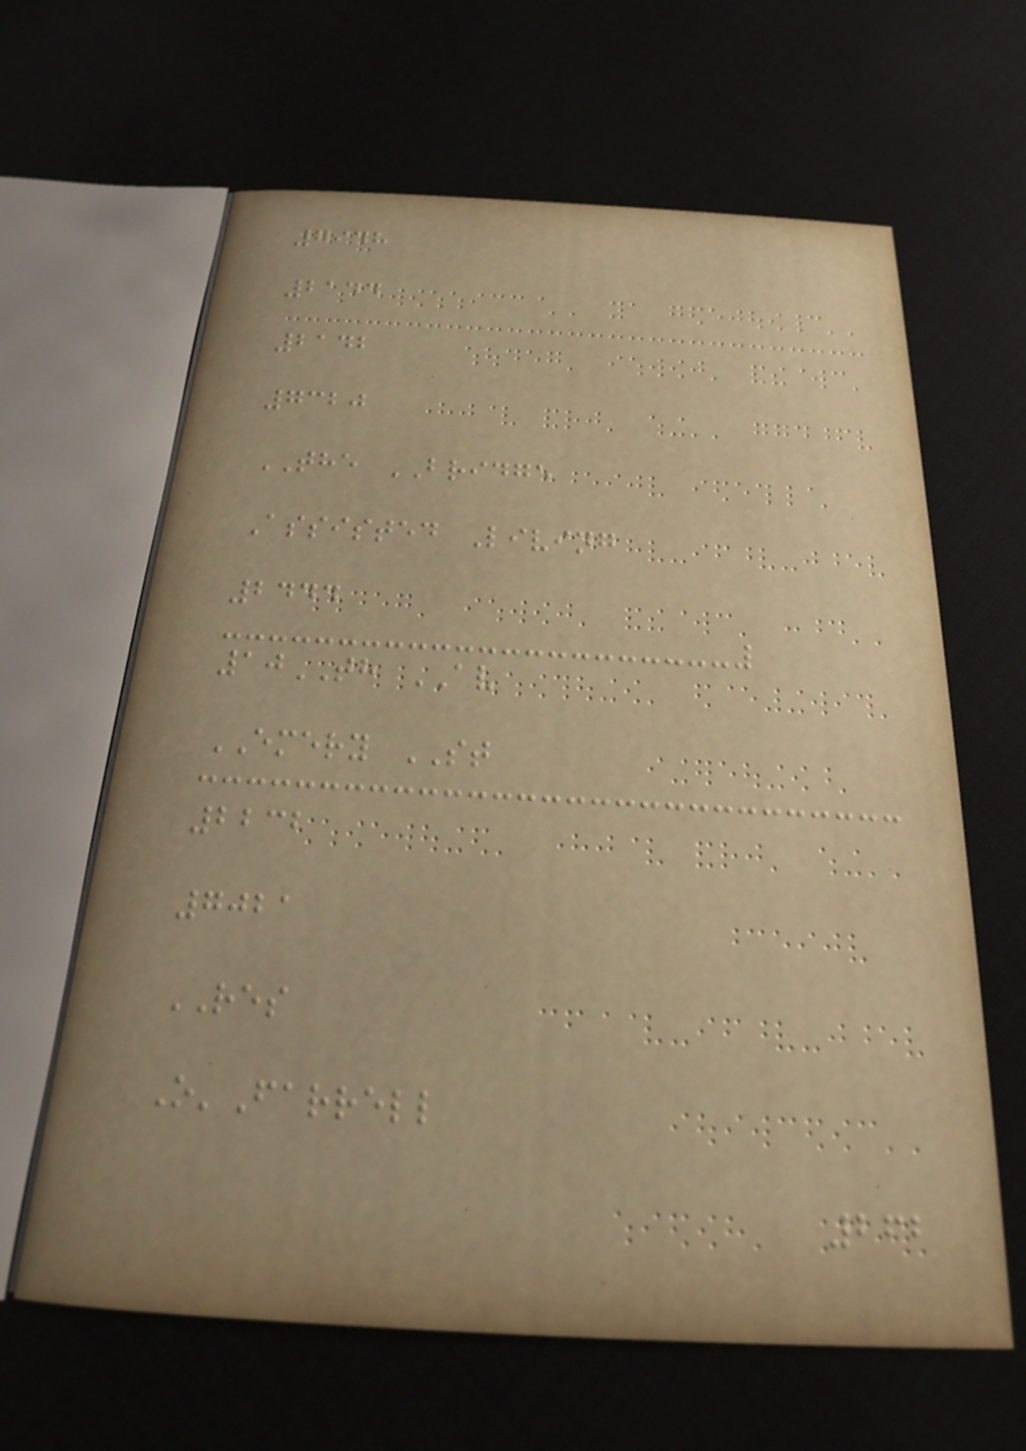7948
2144
2142
7320
THE BRIDGE
Assisted Living
2444
10TH AV
EMERY ST
2232
7021
RES
O'Farrell
262
